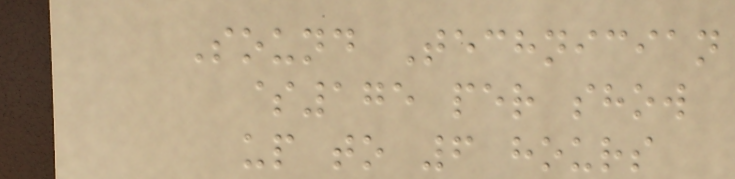Sound Technician
$175 per show
up to 6 hours
